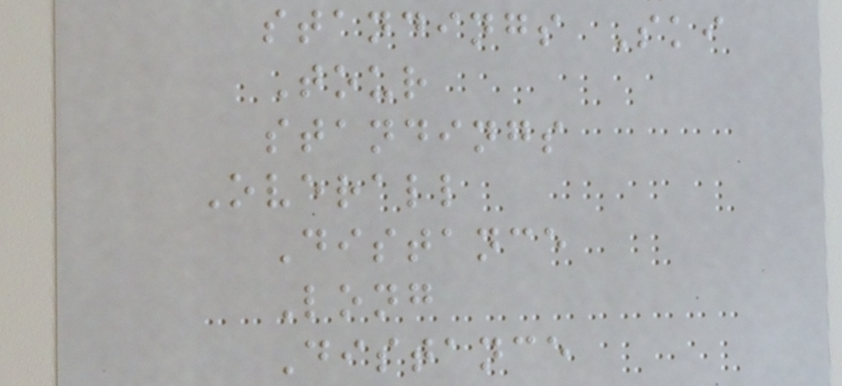standings Ski
Tour
standings
Overall
Distance
Long
Distance
